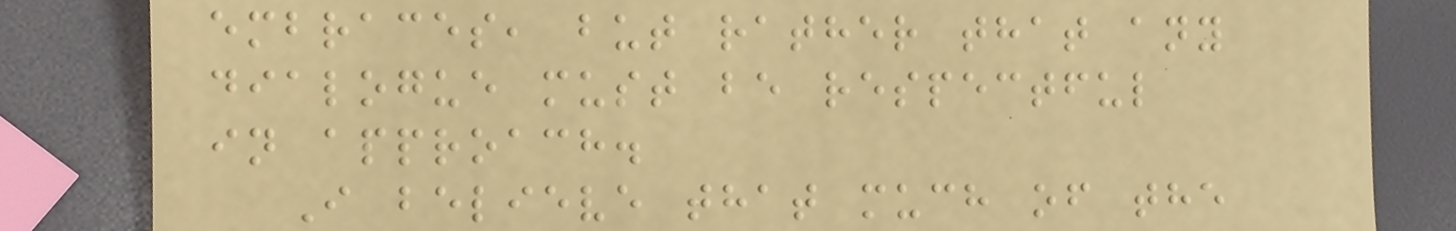embraces, but rather that any
dialogue must be respectful
in approach.
I believe that much of the
